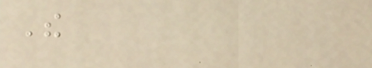The
